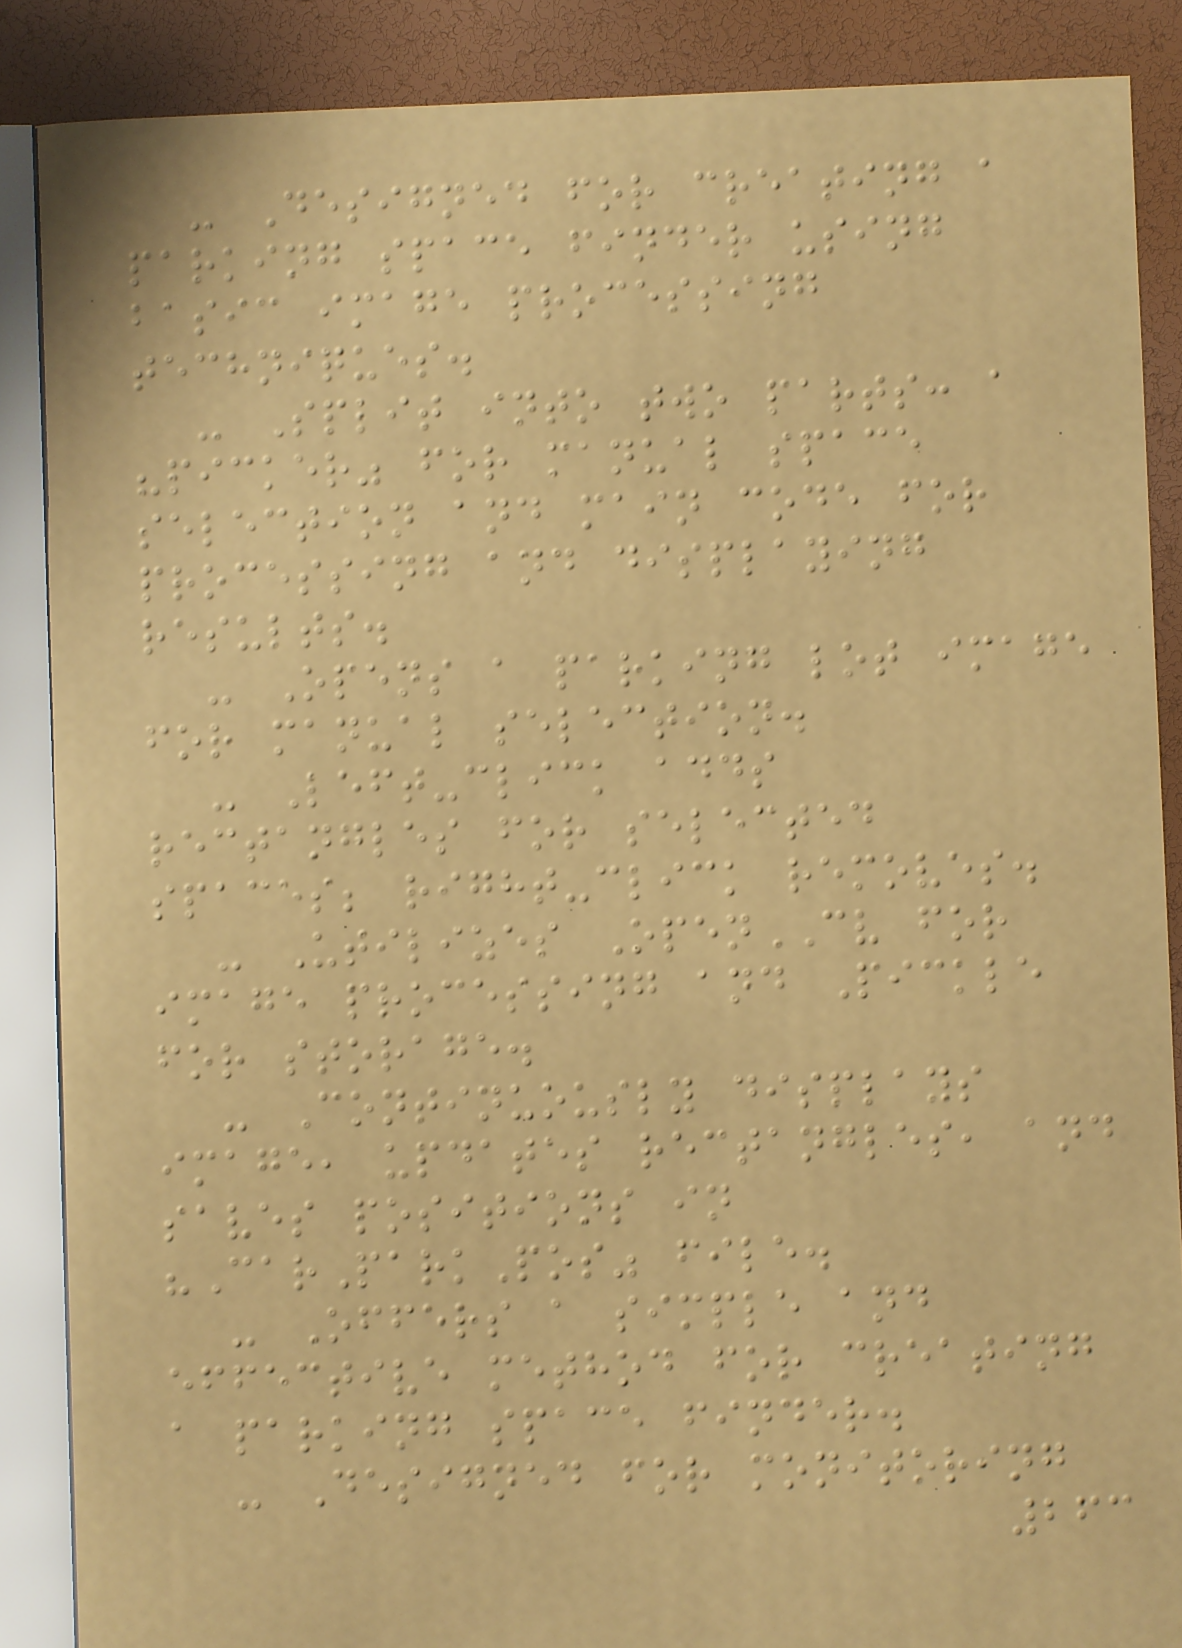- Designed for creating a
parking space finder using
basic image processing
techniques.
- Split into two parts: a
"picker" for manual space
selection and main code for
processing and displaying
results.
- Opens a parking lot image
for manual selection.
- Left-click adds
rectangles for selected
spaces; right-click removes.
- Utilizes OpenCV for
image processing and Pickle
for storage.
- Continuously displays
image, updates rectangles, and
saves positions in
"CarParkPos" file.
- Offers a simple and
effective method for creating
a parking space finder.
- Designed for monitoring
263
